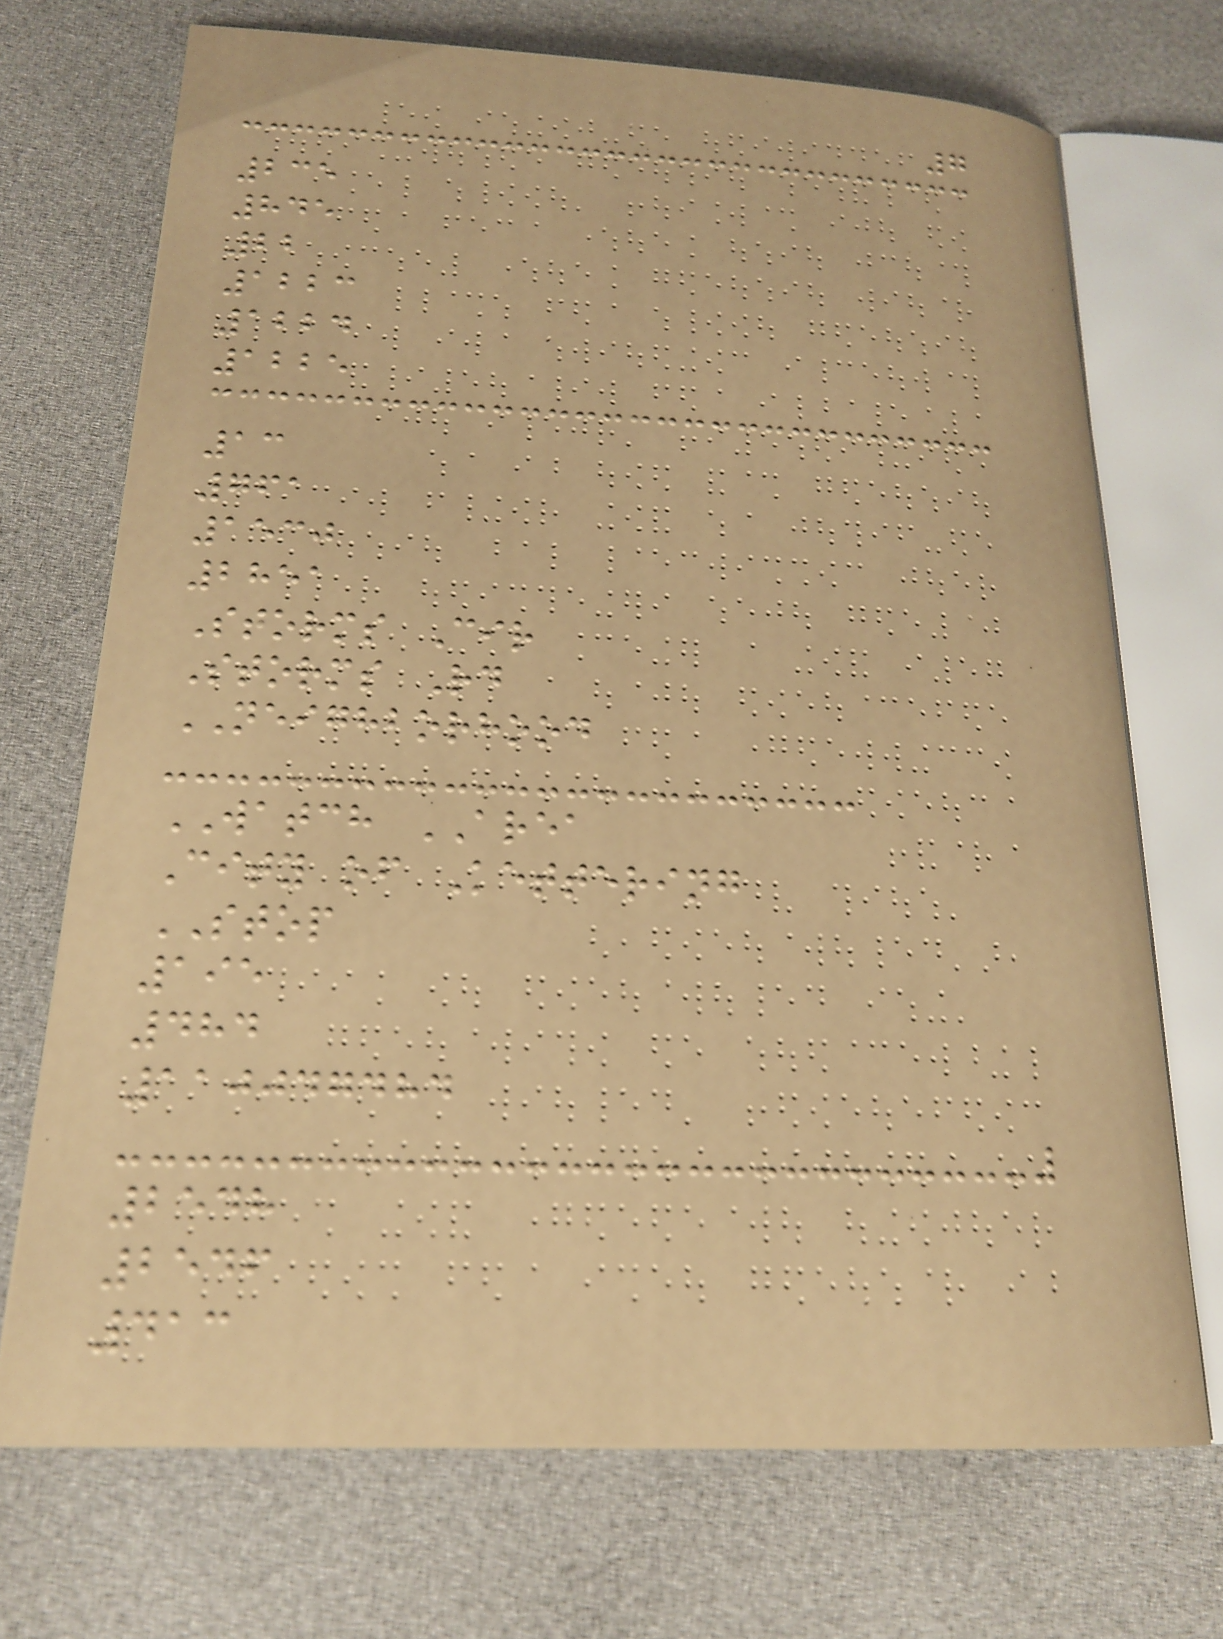7
235
845
22
1223
1224
1225
13
761
1530
2851
Storms Cir
Storms Rd
NEIGHBORHOOD
WATCH AREA
City of Kettering
STOP
195
484
110047484
2548
2546
413
